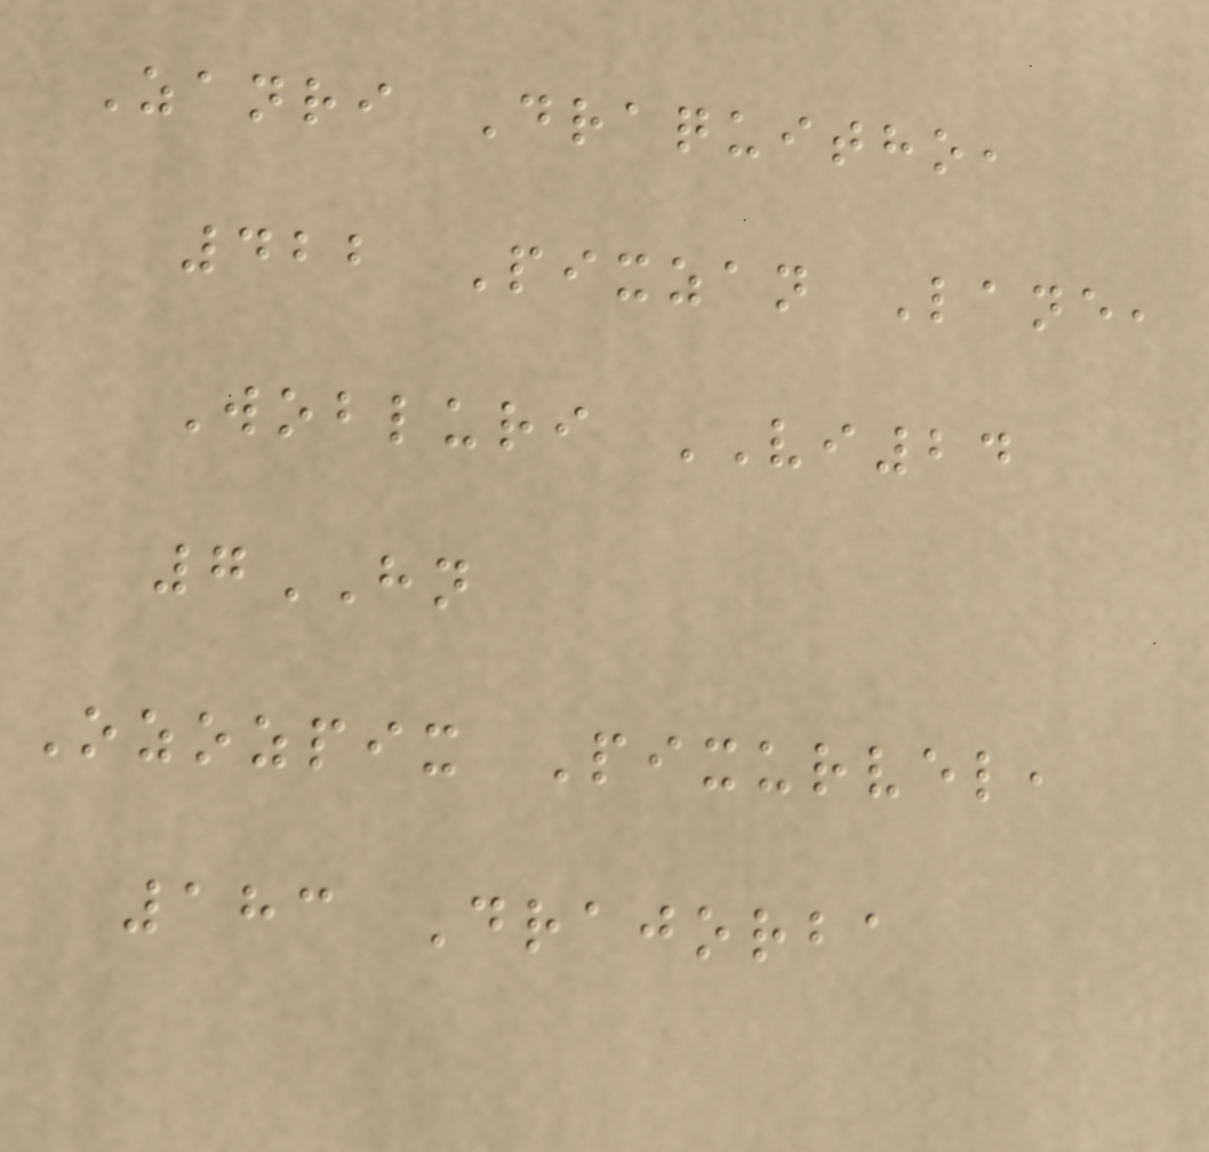Zanri Draquitho,
422 Pixzan Lane,
Wobluri VI24
7HN
Ozozpix Pixurvel,
183 Drajorba
